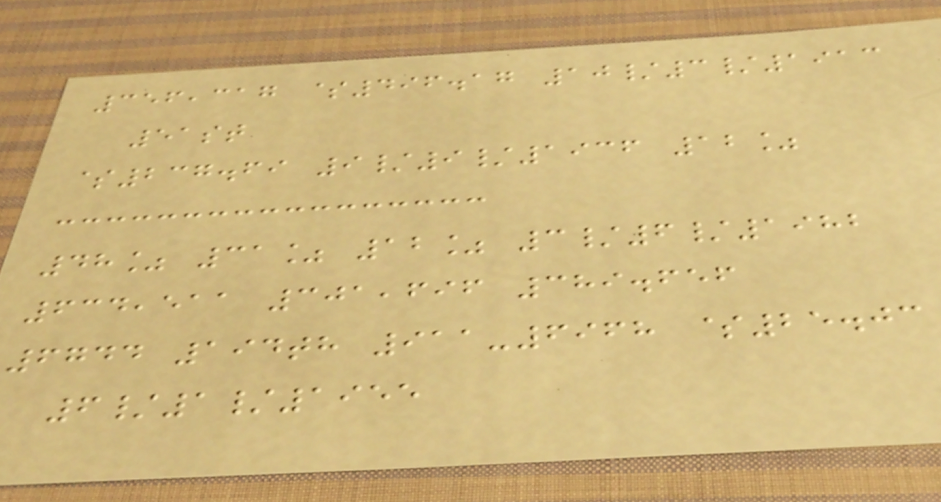356,317 $496.17 10/3/1913
51st
$237.69 9/9/1936 12%
48% 31% 12% 3/6/1982
634,511 301,696 389.656
6744 194th 911-6968 $25.03
6/1/1955
